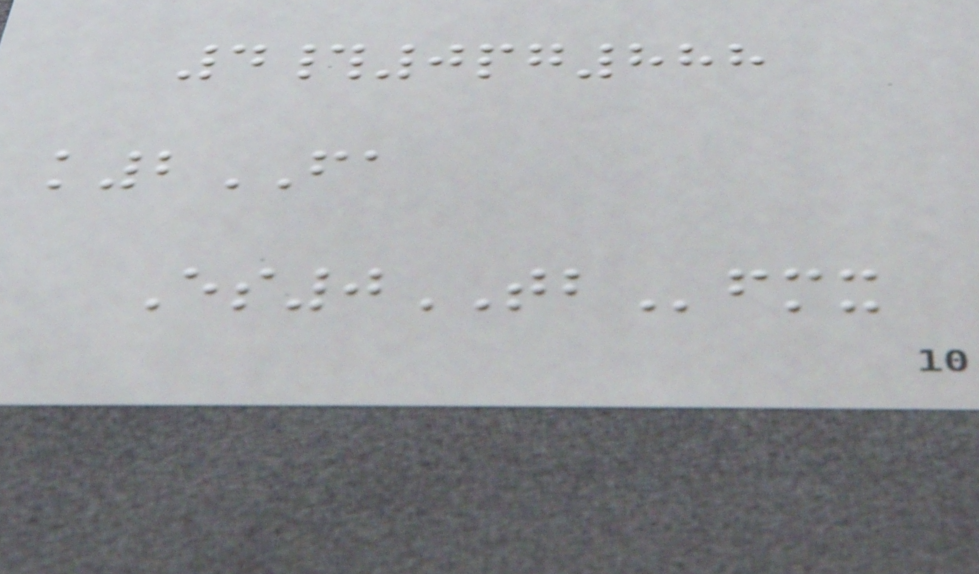4#0pg888
k2FA
Es0TBfmx
